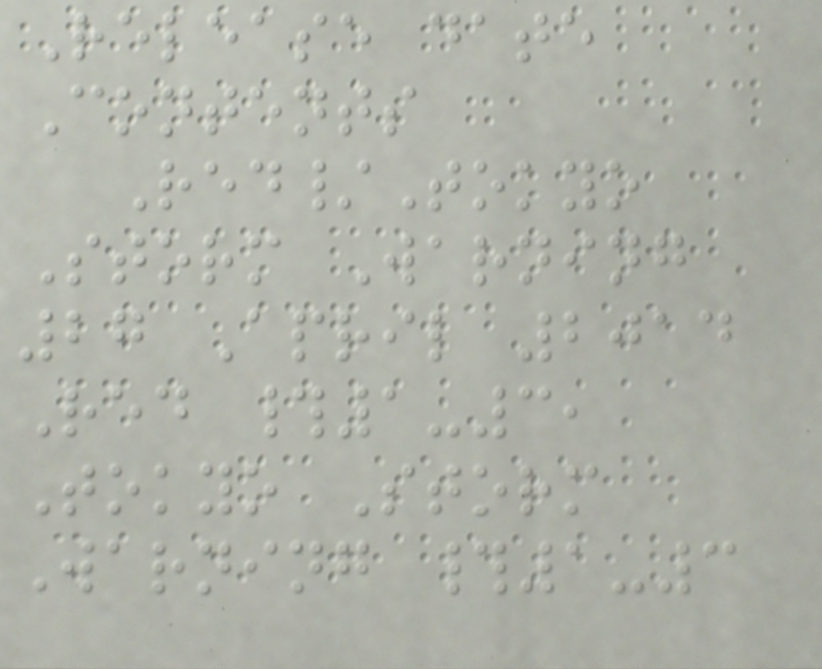Release date
Contents
Red/Tokyo
Storm Warning
27 April 2014
Red #1-3,
Tokyo Storm
Warning #1-3
